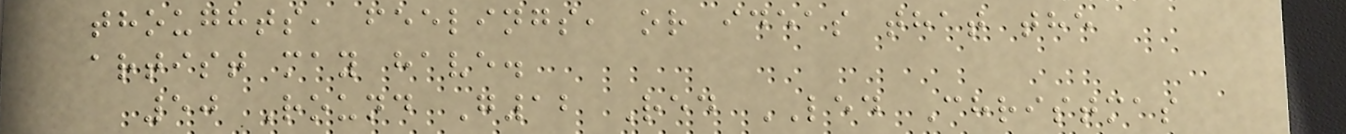thoughts, feelings, or ideas that the
artist may have.
50 Round G12 Red LED Christmas
